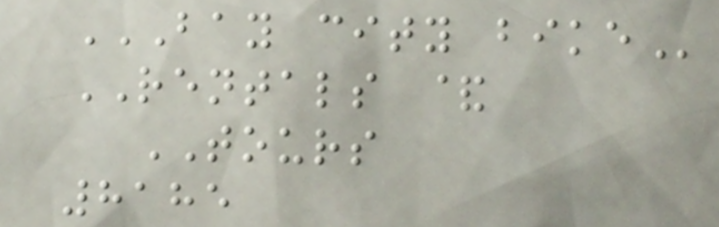BAY CITY BIKE
RENTALS &
TOURS
8185
